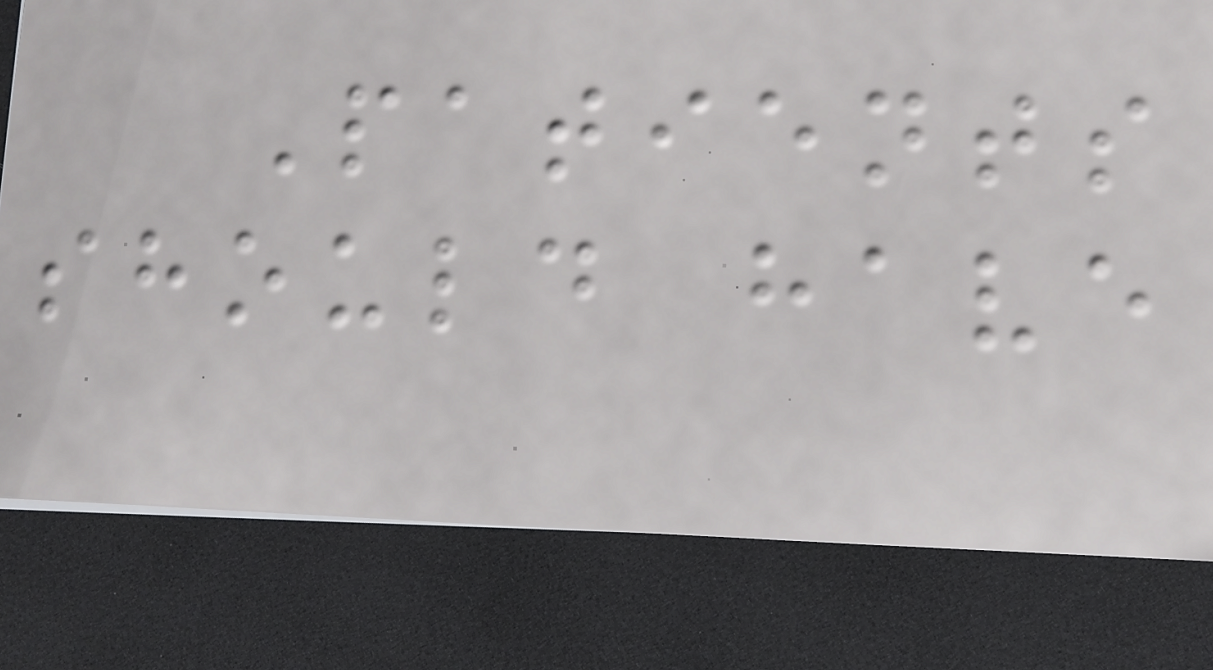Patients
should have
